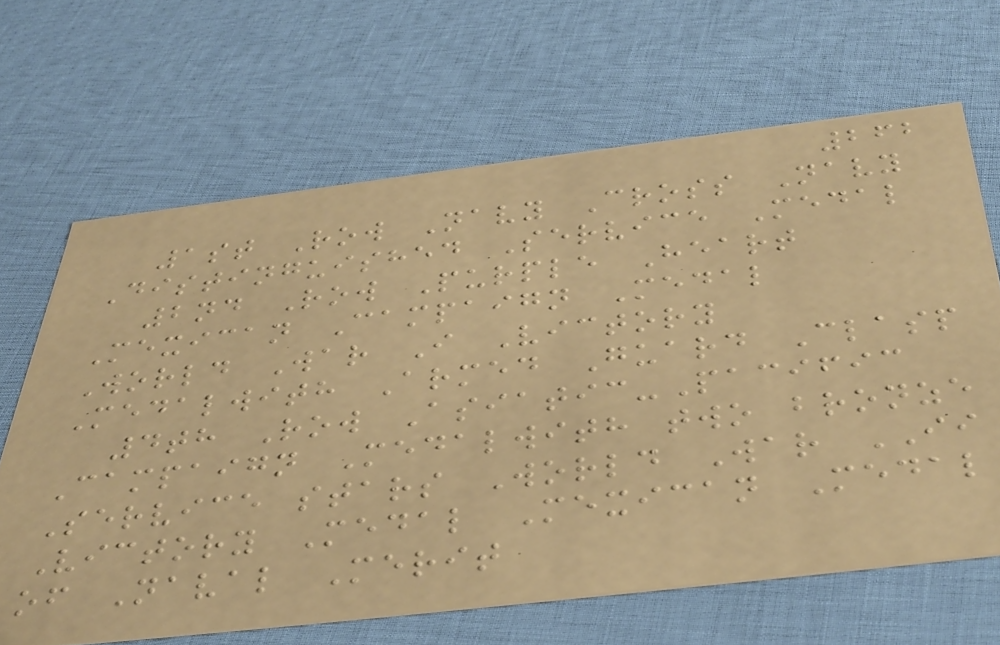262
1st Row Navy Cross Navy
Distinguished Service Medal
2nd Row Purple Heart
Mexican Campaign Medal
World War I Victory
Medalwith Armed Guard Clasp
4th Row Asiatic-Pacific
Campaign Medalwith two bronze
Service stars World War II
Victory Medal Mexican Medal
of Naval Merit
